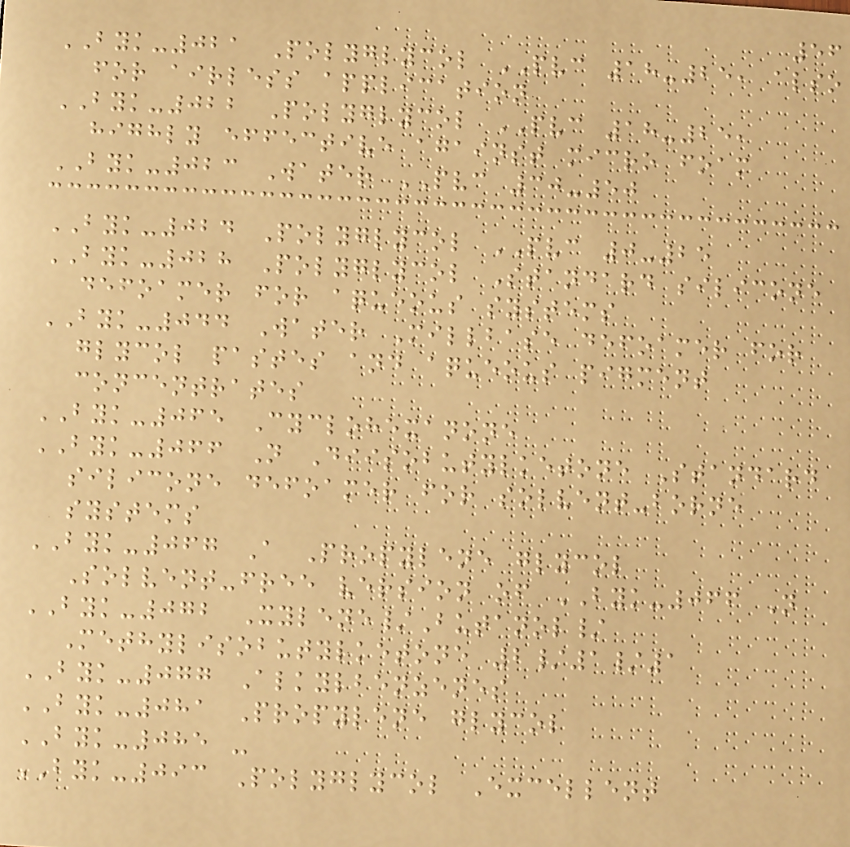56
BYK-021 Polyglycol PVC 18-25, also
for airless application
BYK-022 Polyglycol PVC 18-25,
highly effective against micro foam
BYK-023 Water PVC 30-50
BYK-024 Polyglycol PVC 0-25
BYK-028 Polyglycol Standard silicone
defoamer for aqueous systems
BYK-044 Water Millbase defoamer for
glycol pastes and aqueous pigment
concentrates
BYK-065 Cyclohexanone
BYK-066 N Diisobutylketone Standard
silicone defoamer for solvent-borne
systems
BYK-067 A Propylene glycol
Solvent-free version of BYK-066 N
BYK-072 Xylene/Butanol/
Methylisobutylketone 2/1/1
BYK-077 Alkylbenzenes
BYK-081 Propylene glycol
BYK-085 -
BYK-093 Polyglycol Excellent
